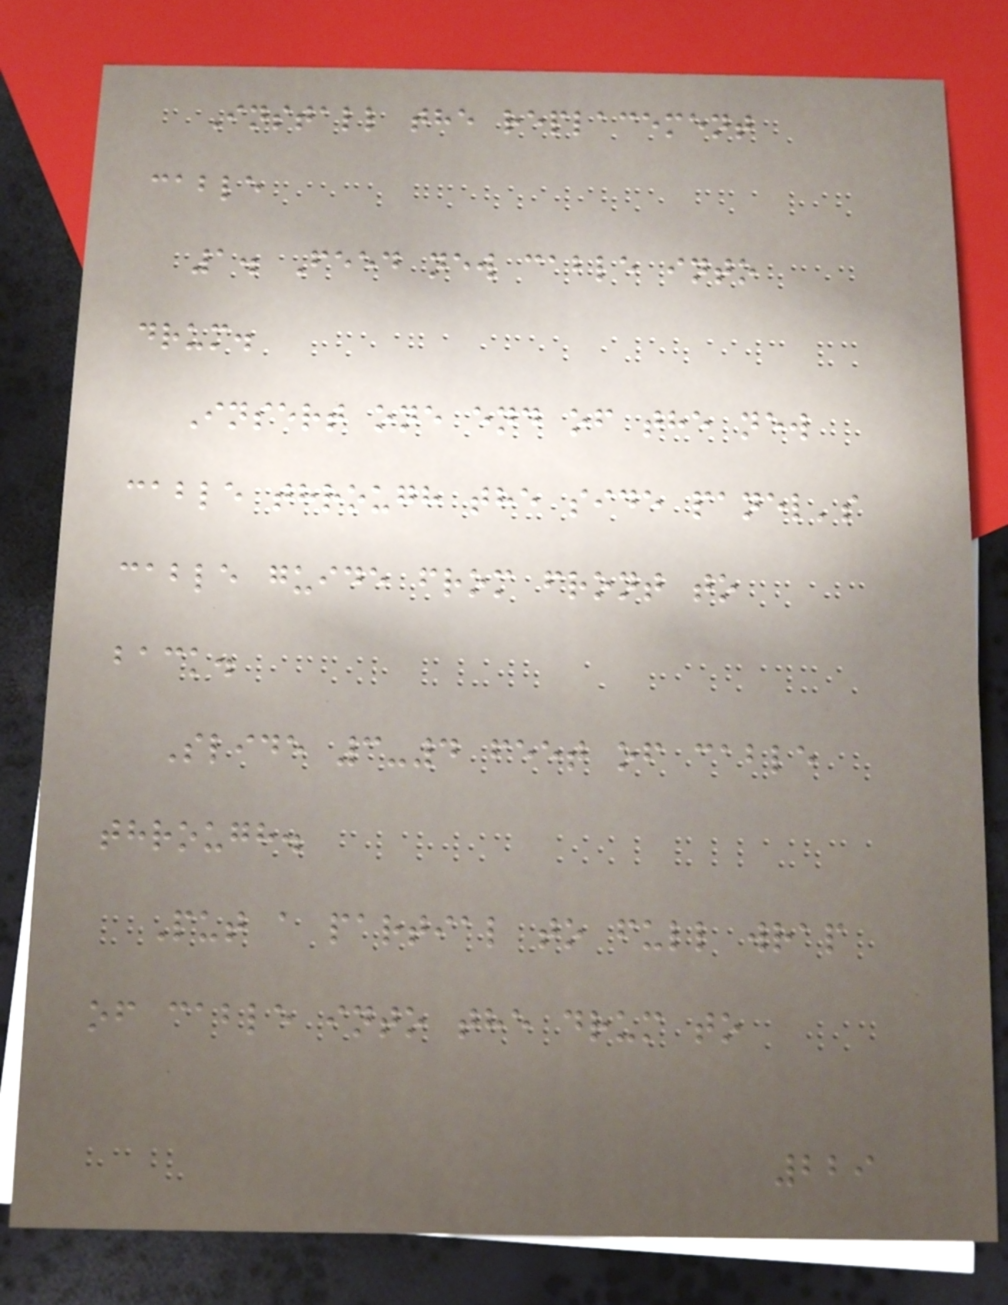Install the replacement
cable
1. Feed new cable into
drum.
Insert one end of the new
cable through the side panel's
cable guide from front to
back.
Slide 3-4 feet of cable
through.
Put a partial to full wrap
of cable into the drum to
229
